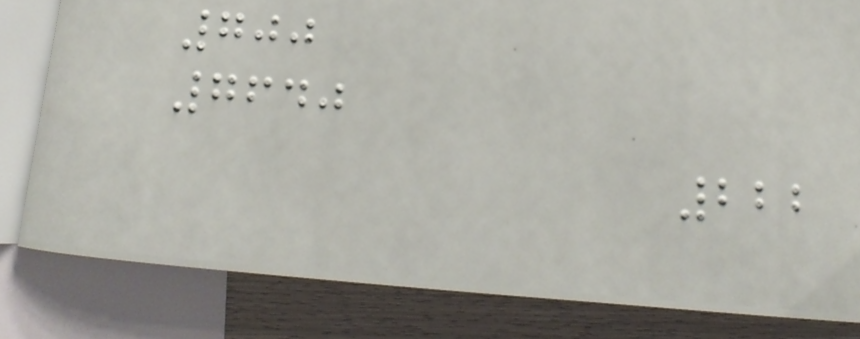700
7640
222
